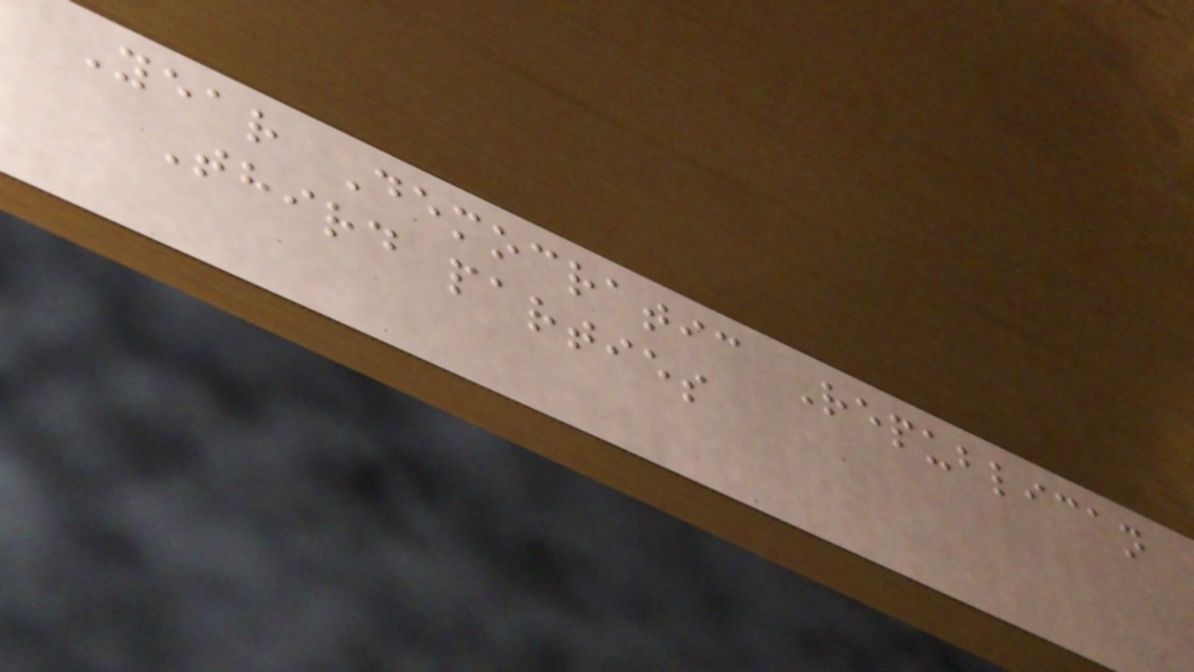Year Democratic Republican
Third parties
